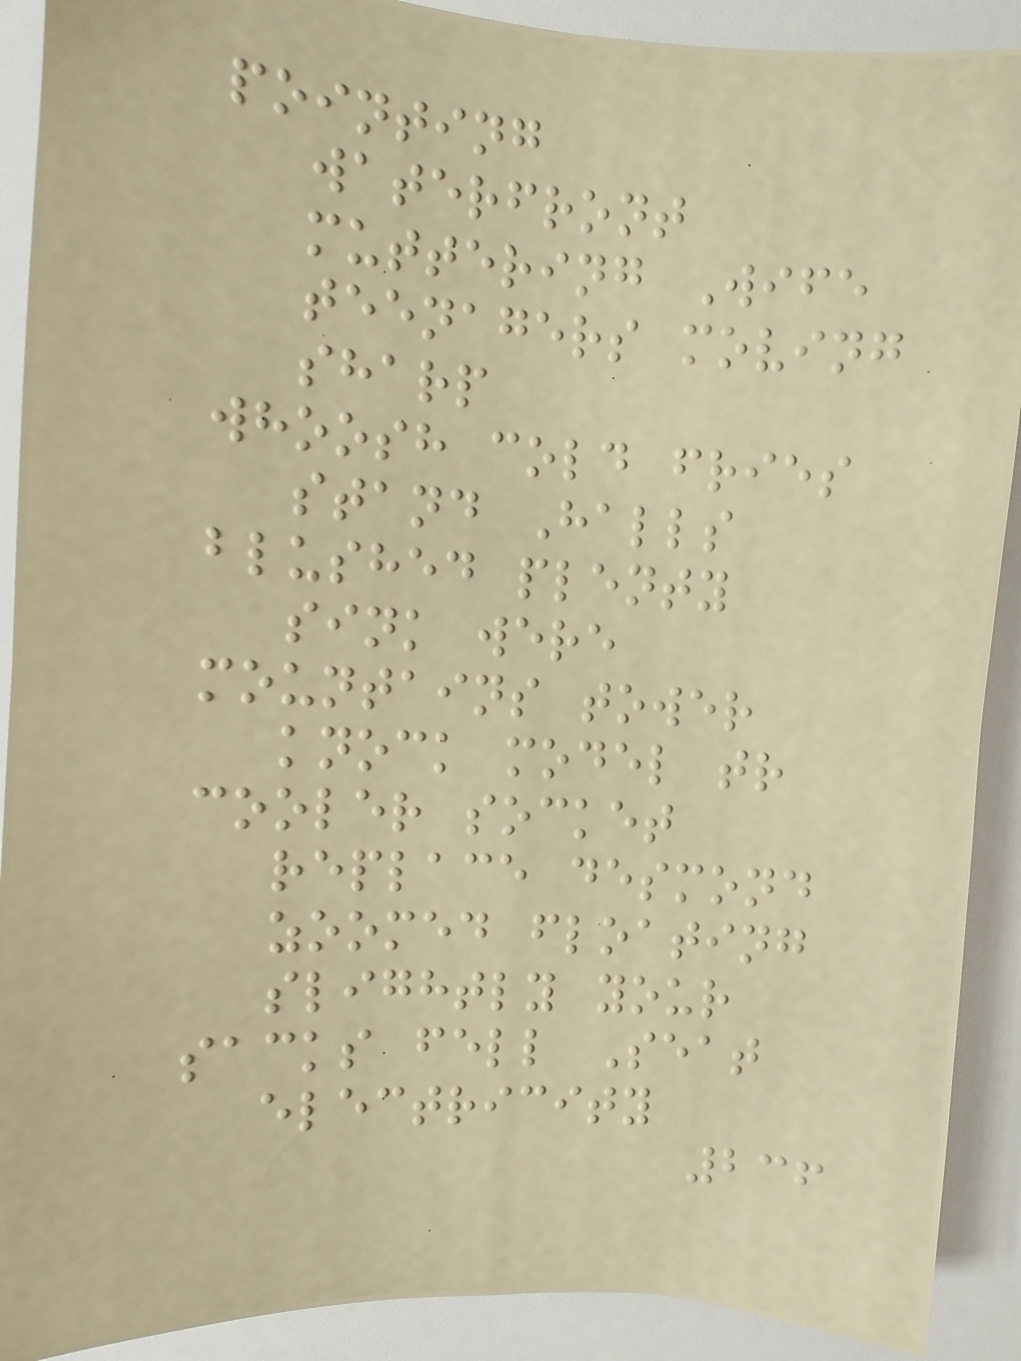pointing
waterfront
muttering Wife
teenagers moving
sharp
whoosh cold fries
stand Halls
blushed plenty
sink were
mountains tower
knock model tr
cooler socket
replace desmond
zoomed floating
slightly your
sacks fell Seat
electricity
236
